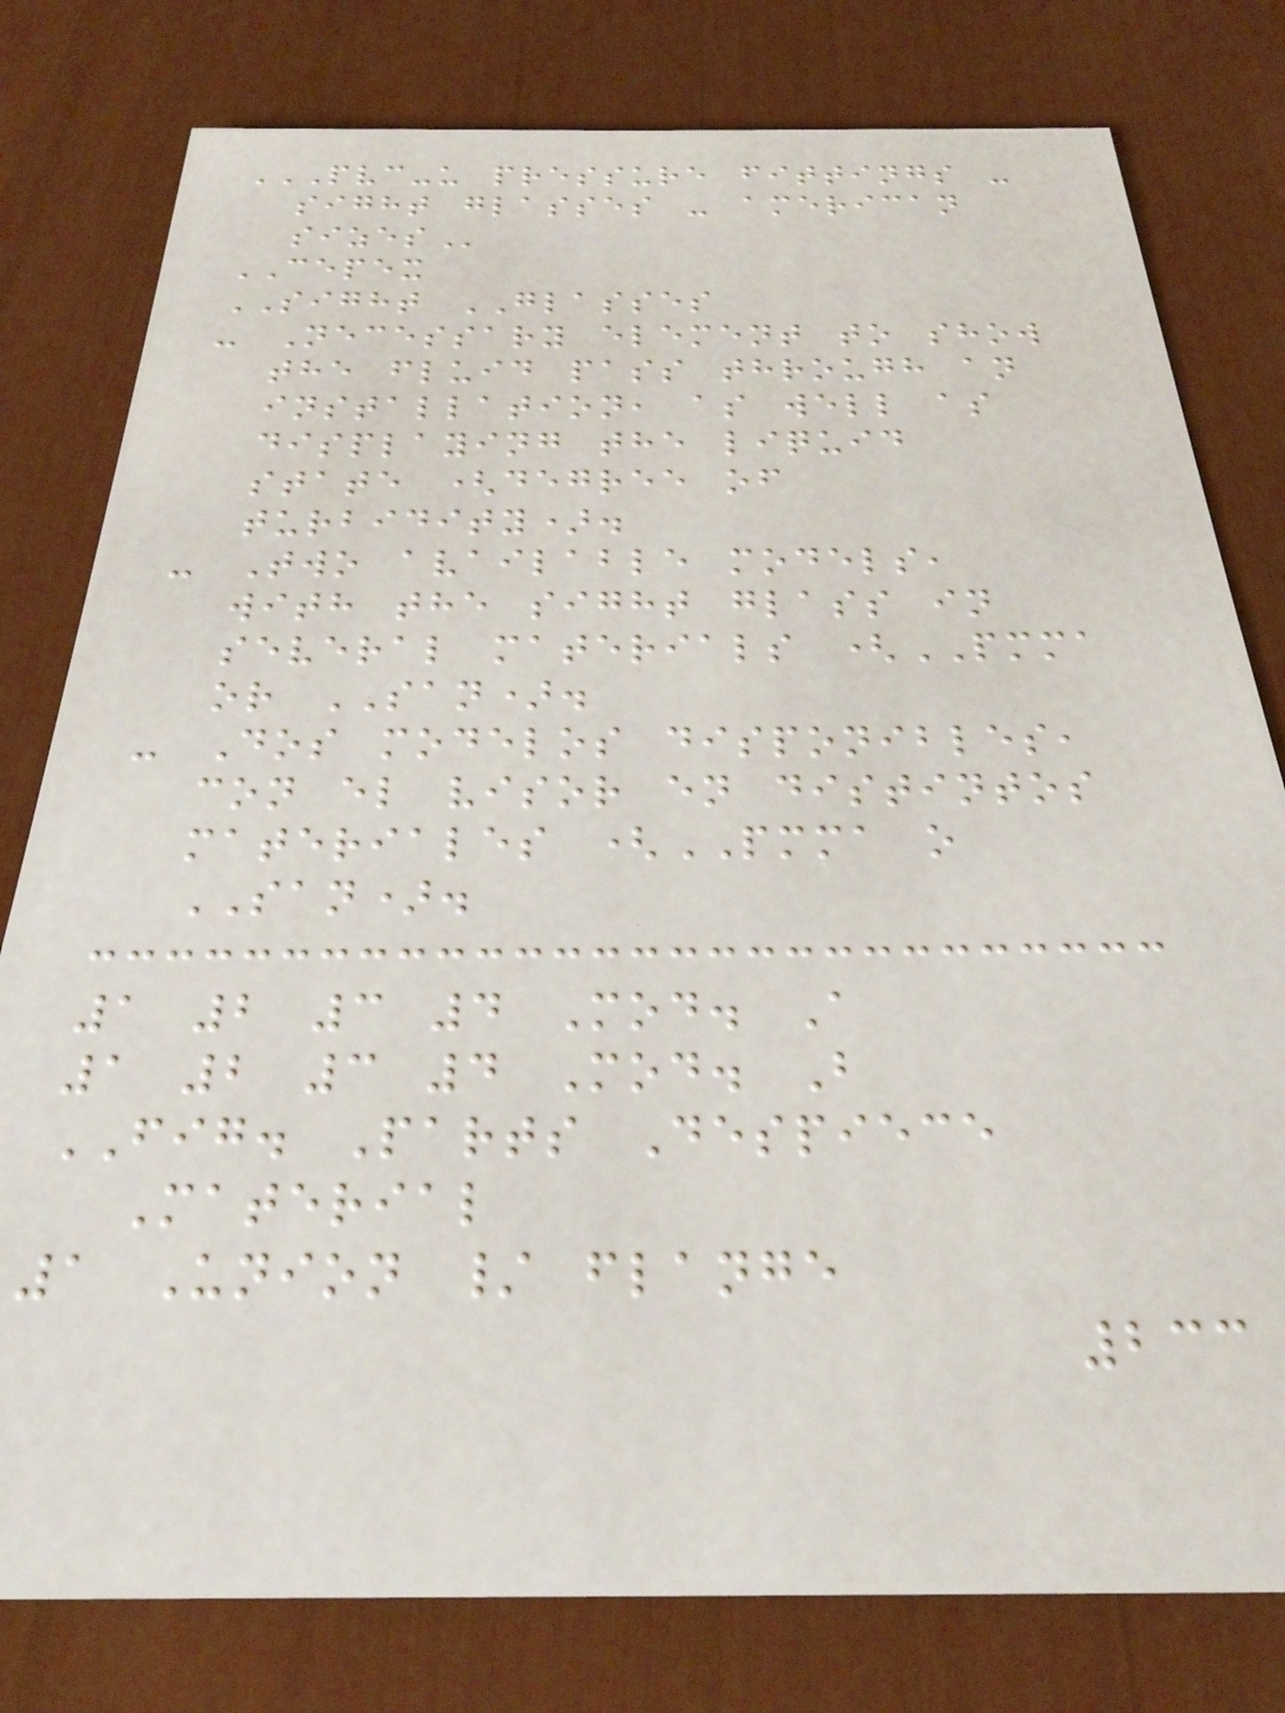PVC-U PRESSURE FITTINGS -
sight glasses - american
CEPEX
SIGHT GLASSES
- Necessary element to show
the fluid pass through an
installation, as well as
displaying the liquid
state (degree of
turbidity).
- Two available models,
with the sight glass in
several materials (PMMA
or SAN).
- Dos modelos disponibles,
con el visor en distintos
materiales (PMMA o
SAN).
1 2 3 4 Mod. A
1 2 3 4 Mod. B
FIG. Parts Despiece
Material
1 Union / flange
233
